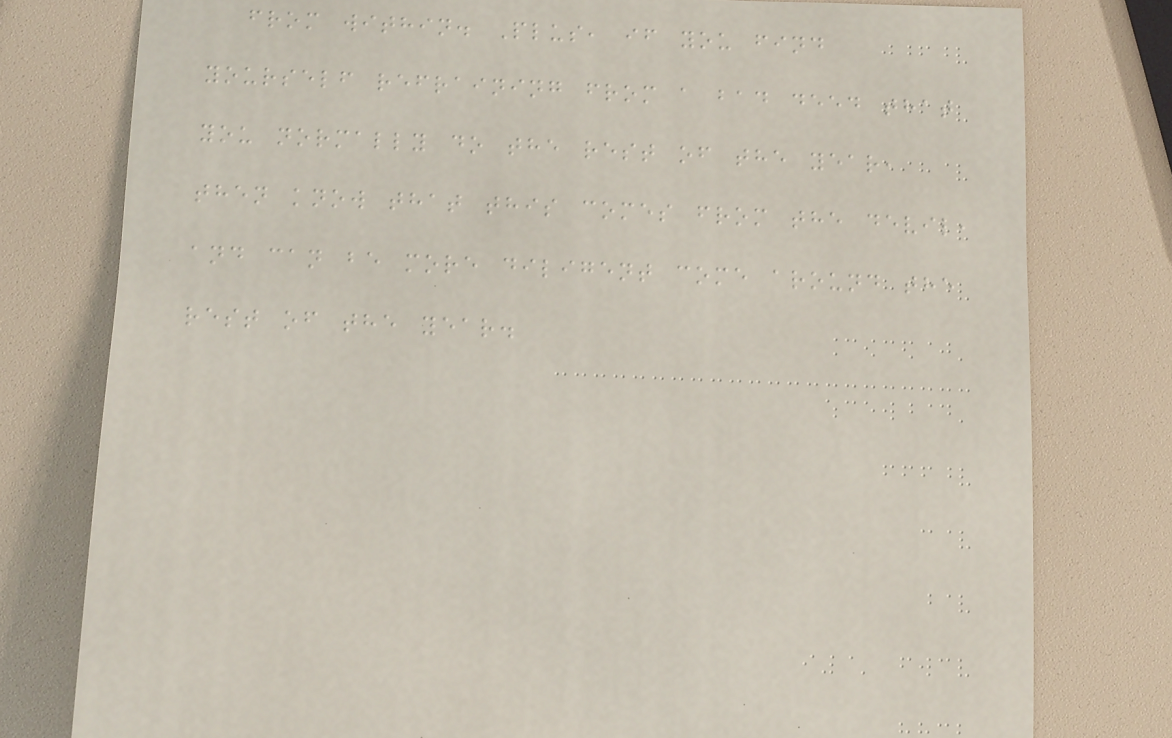from within. Plus, if you find
yourself refraining from a bad deed that
you normally do the rest of the year,
then know that this comes from the devil,
and can be more diligent come around the
rest of the year.
